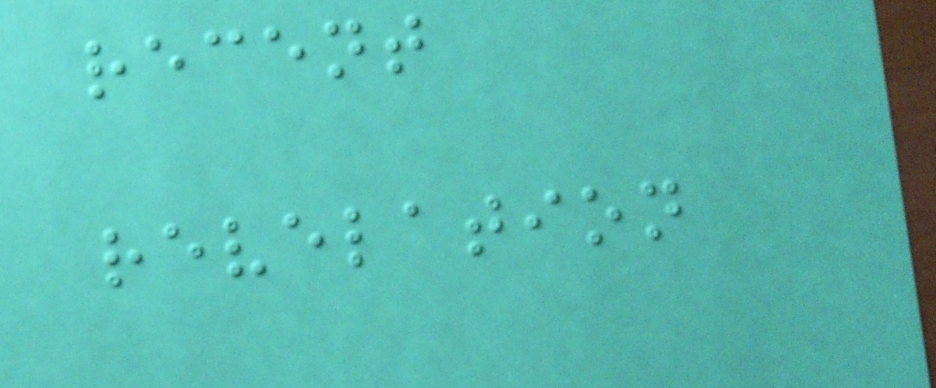recent
revelation
